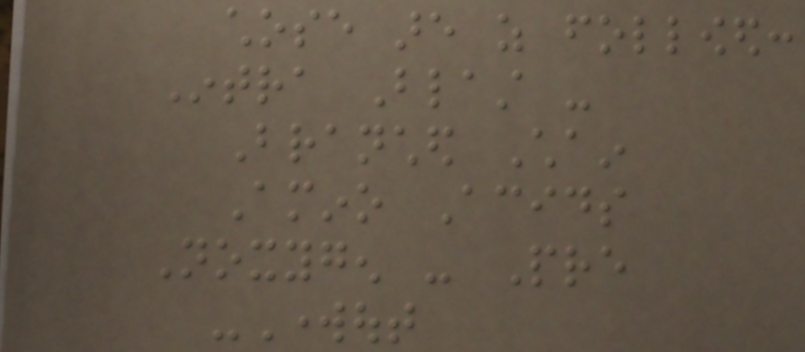chose are as followed:
Intra Blast -
Branched Chain
Amino Acids
Noxygen - Pre
-Workout
